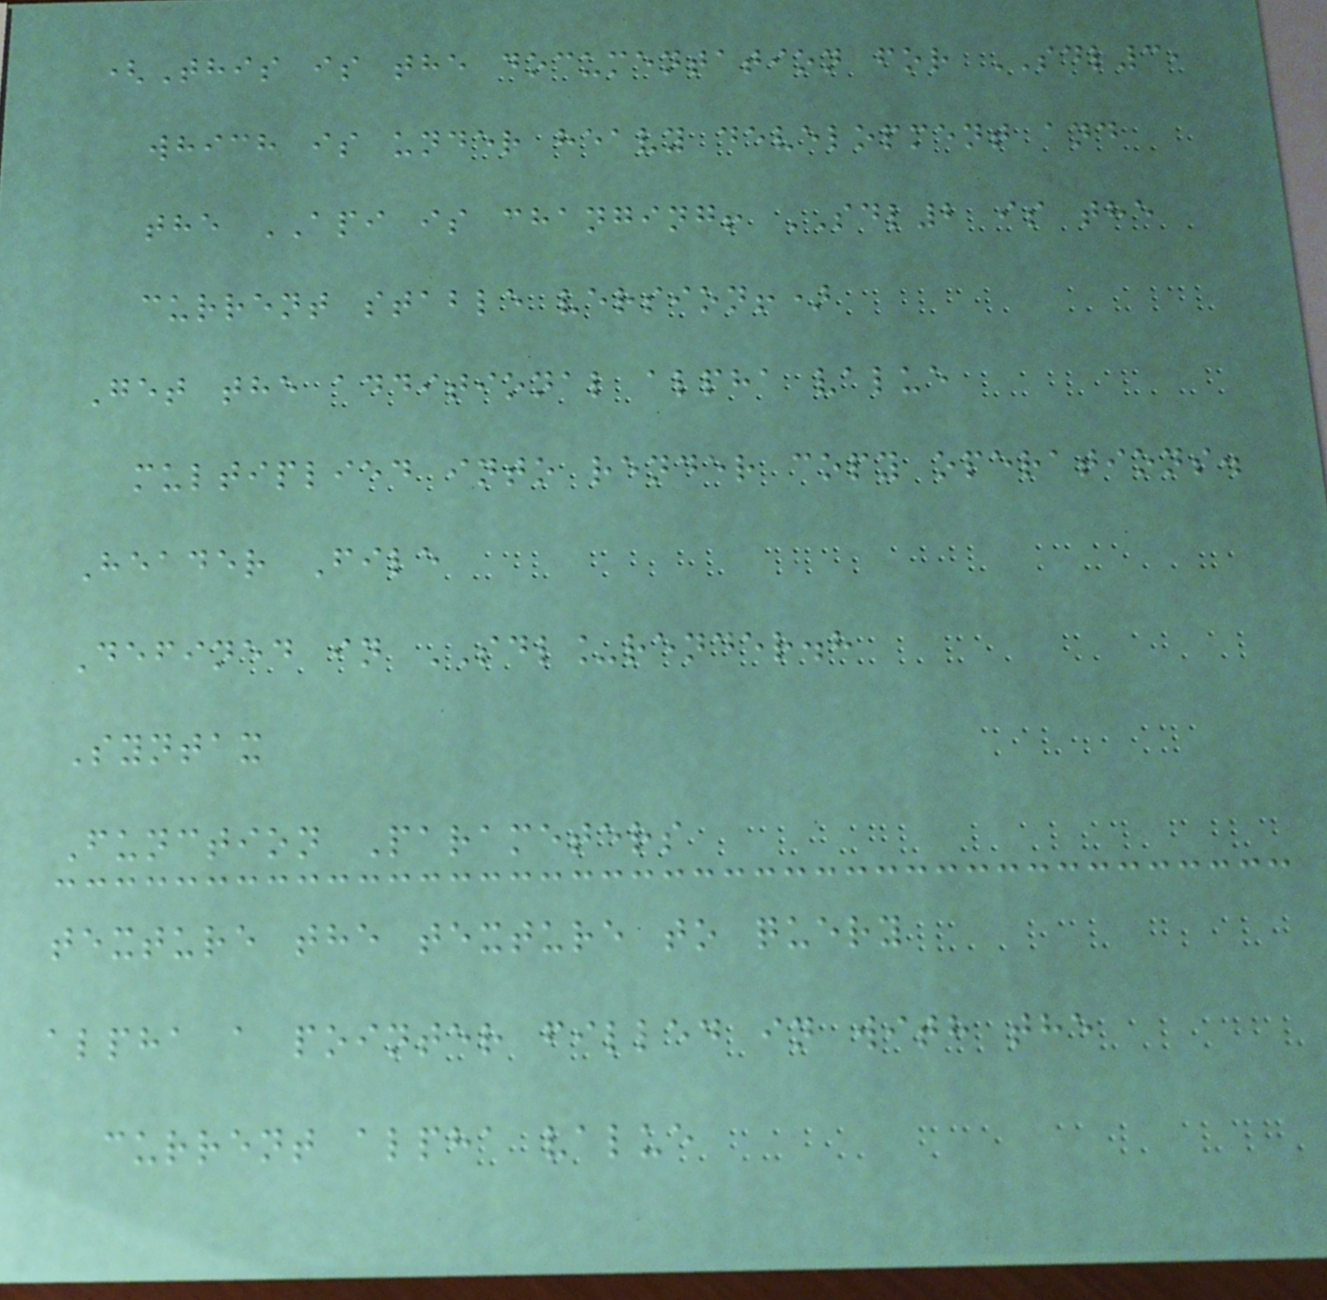(This is the documentation for SDL3,
which is under heavy development and
the API is changing! SDL2 is the
current stable version!)
Get the additional alpha value
multiplied into render copy operations.
Header File
Defined in SDL_render.h
Syntax
Function Parameters
texture the texture to query
alpha a pointer filled in with the
current alpha value
